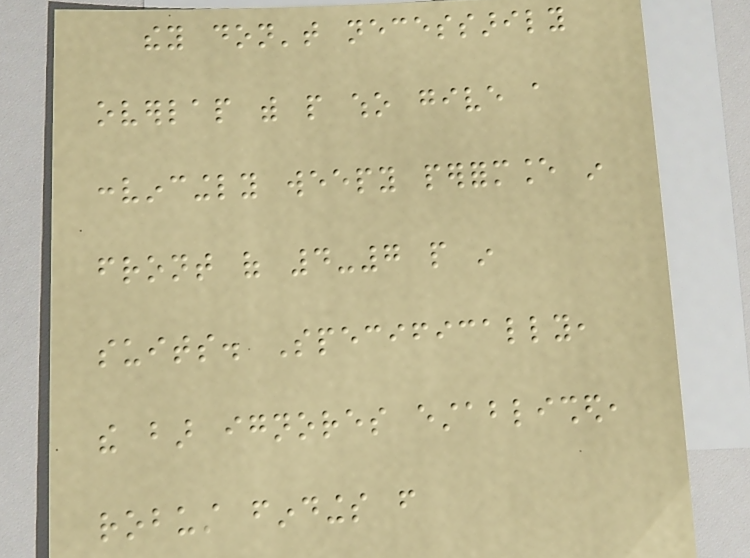they don't necessarily
overlap with people who give a
convincingly weepy performance in
front of 4-7 people in
suits. Specifically,
the bar ignores established,
robust findings from
